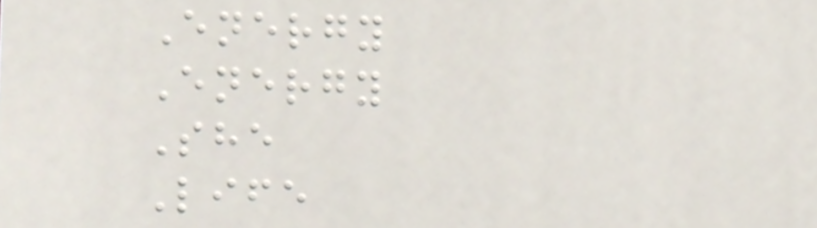Energy
Energy
She
Life
